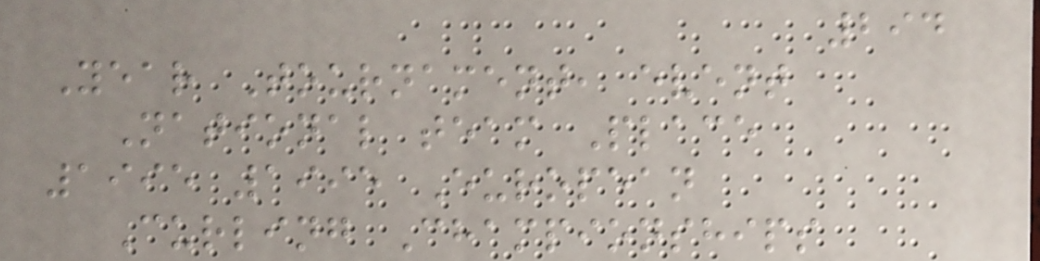294
Year Tournament, event
National team Place
1995 1995 European
Curling Championships
